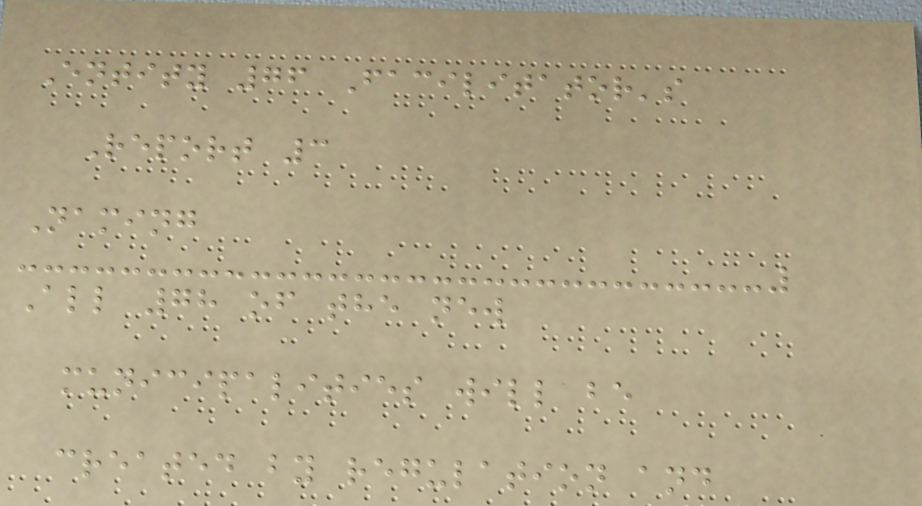Entity 76 Facilitator's
Report 3
Naming
All 78 of the new
municipalities will be
created by regulation and
